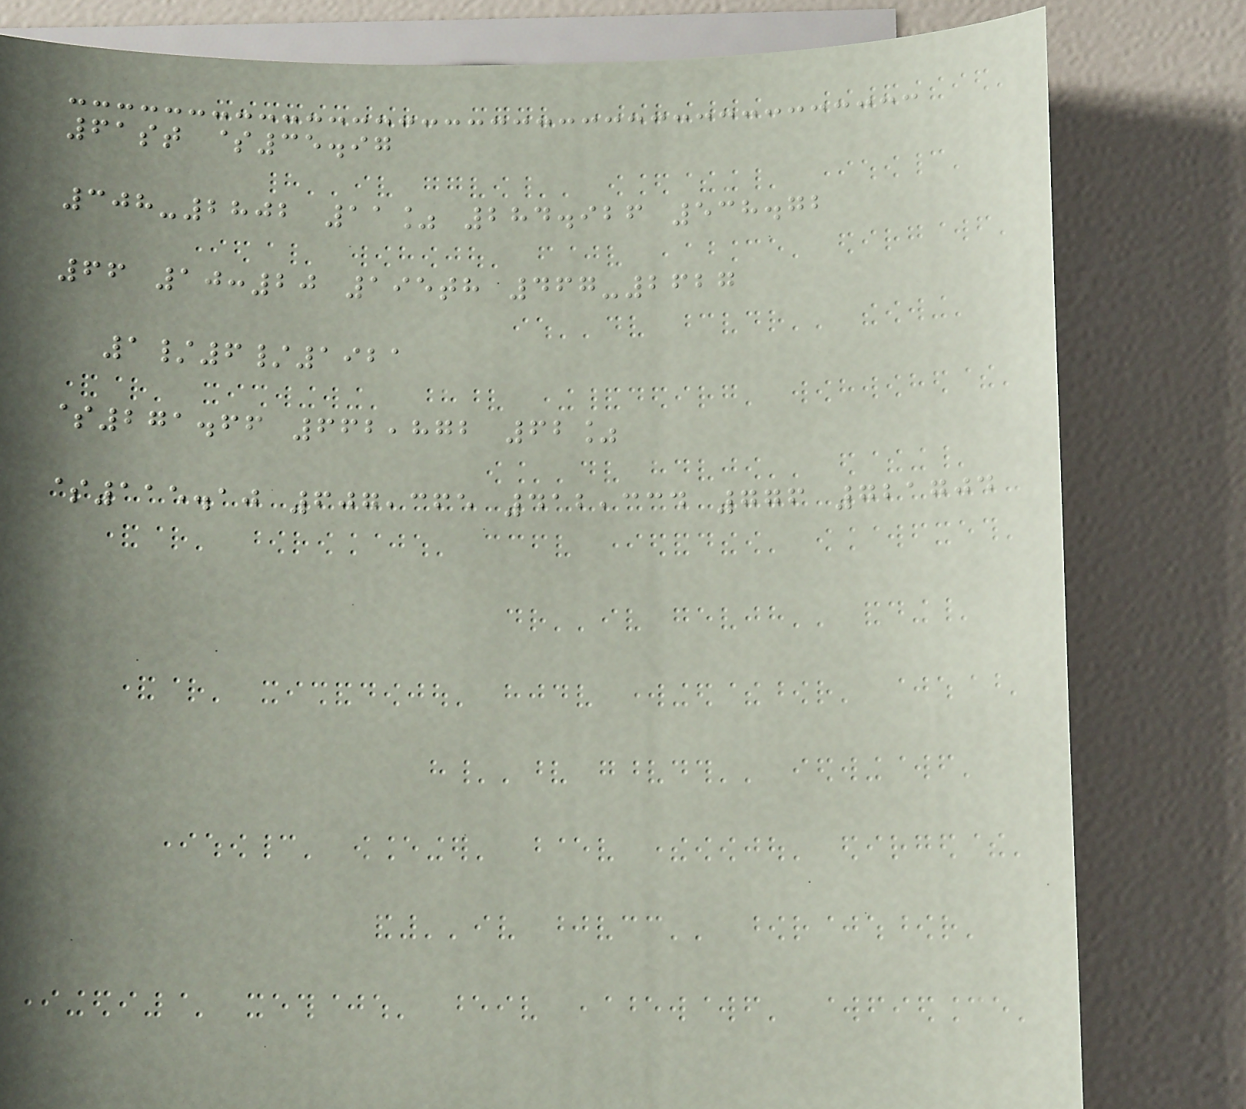61st $35.97
308-2802 11% 284.926 538.72
66 10:20 195th 467-2627
1/6/1921
$271.66 662,872 62%
$115.10 607,365 412,334 776 721704
